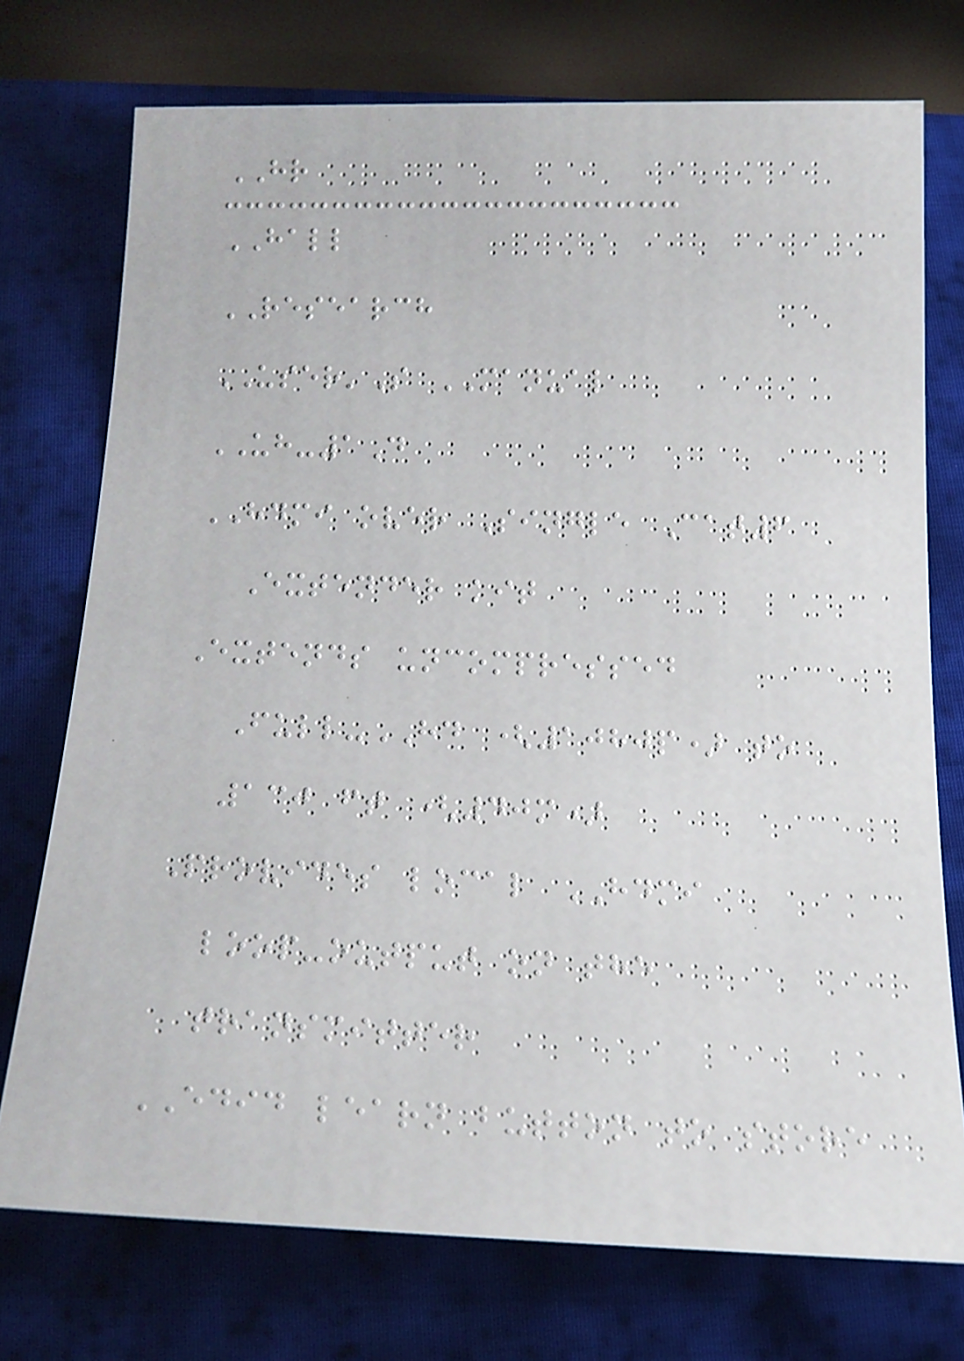HR
HALL
RESEARCH
USER'S MANUAL
UH-1D
HDMI over Single Cat6
Extender kit
Extends uncompressed
Full-HD (1080p) to
130 ft (40m)
Provides local HDMI
loop-output on the
transmitter
EDID learn button to store
